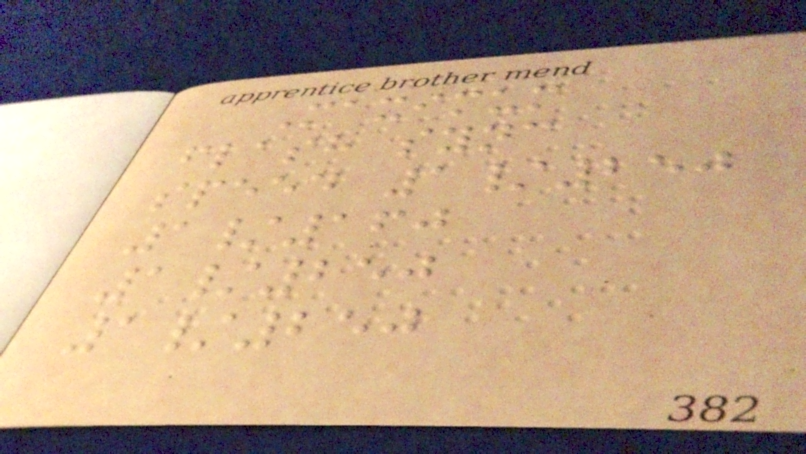Maximum
flash sync
speed 1/250
1/160
1/250
1/250
